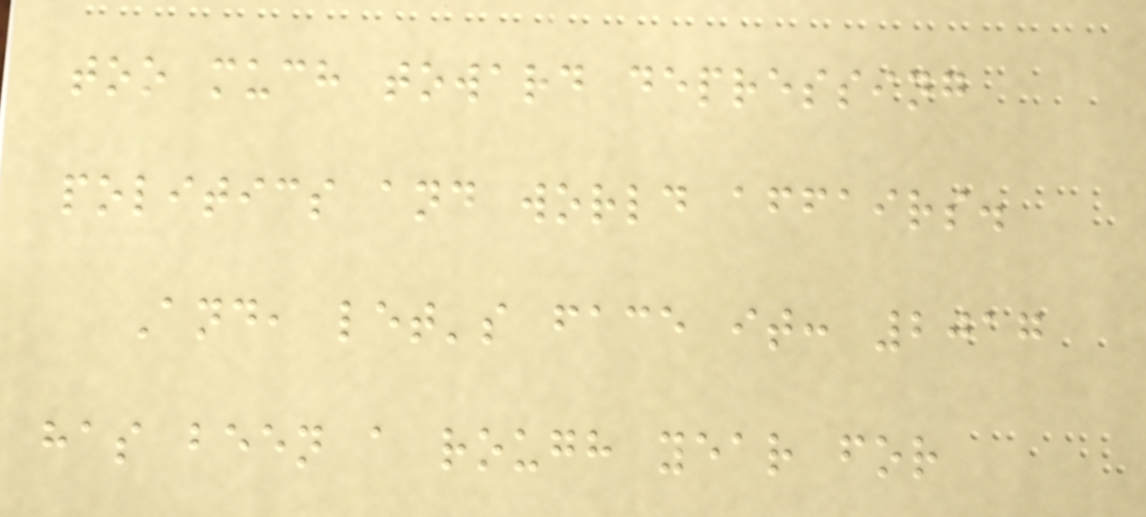too much toward depressing
politics and world affairs.
And, let's face it: 2017
has been a rough year for
